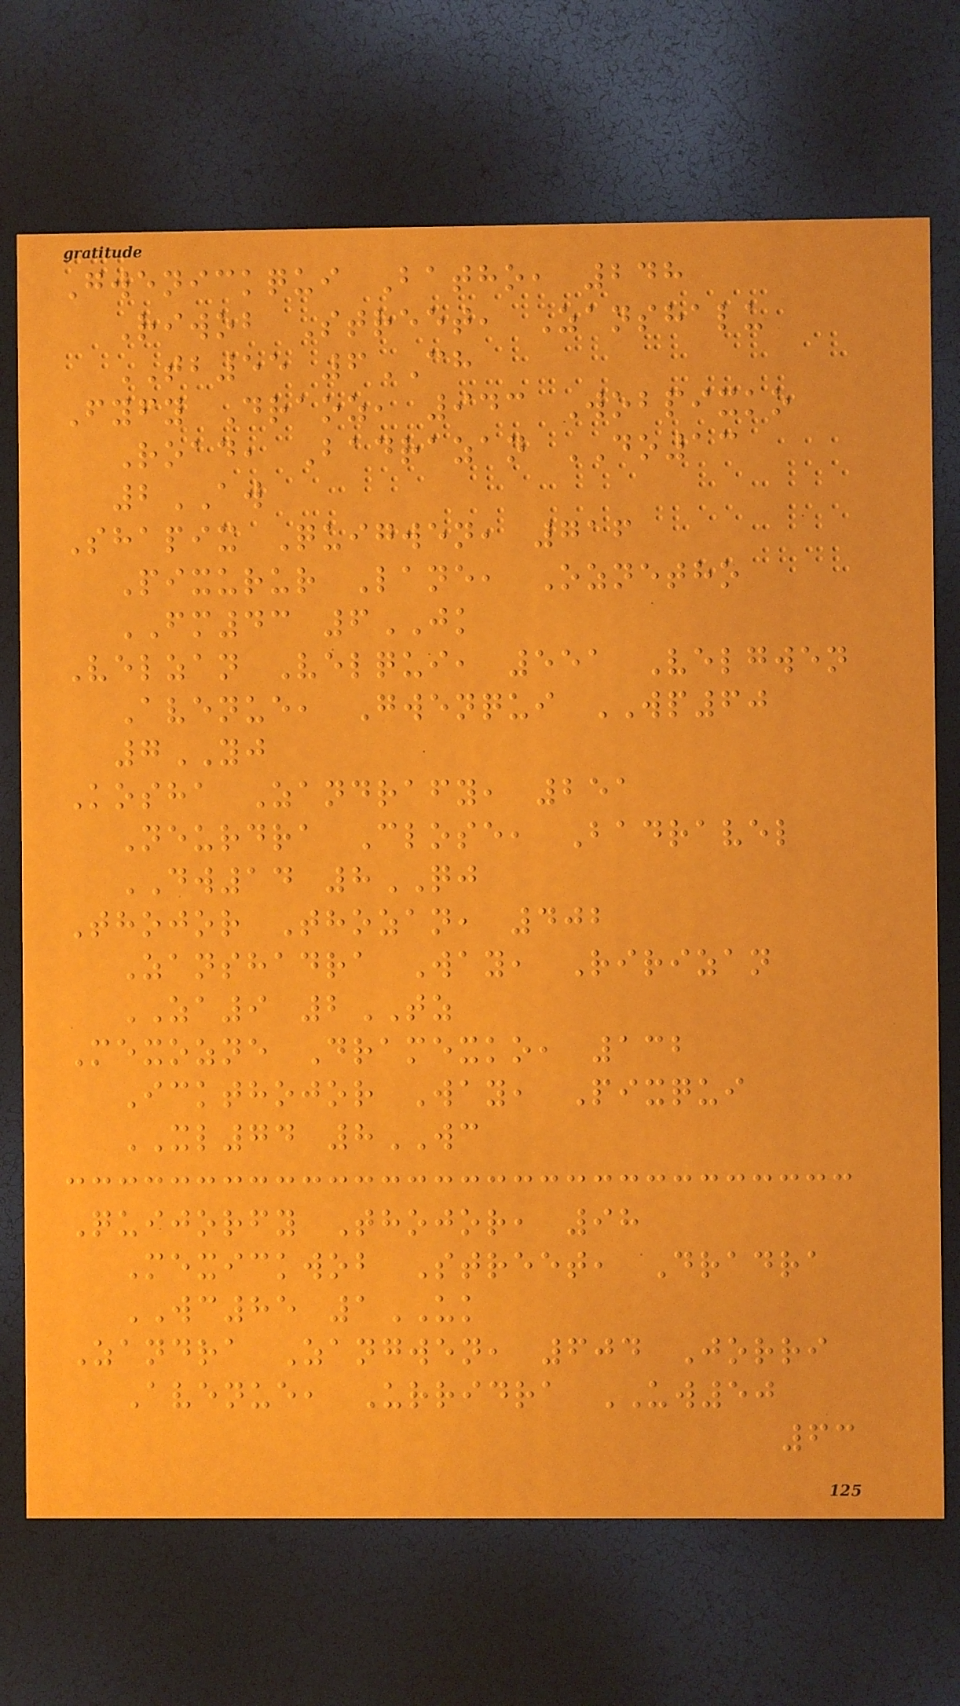Gwenickqui Batho, 248
Riwob Street, Zanshalu
TB55 6CH
Fyfy Draoz, 943 Wobpixko
Road, Badrazan DO13
2AW
Shapix Quigwen, 716
Pixurur Lane, Oznetho
FM43 6JK
Velzan Velqui, 551 Velgwen
Avenue, Gwenqui WP60
7YJ
Kosha Zandrafy, 251
Neurdra Close, Badravel
DW14 8QJ
Thojor Thozan, 402
Zanshadra Way, Ririzan
ZA9 2TZ
Mexozne Dramexko, 132
Ickthojor Way, Pixqui
XL74 8WC
Quijorfy Thojor, 98
Mexickwob Street, Dradra
WC85 1UK
Zandra Zangwen, 604 Jorri
Avenue, Urridra UW50
63
